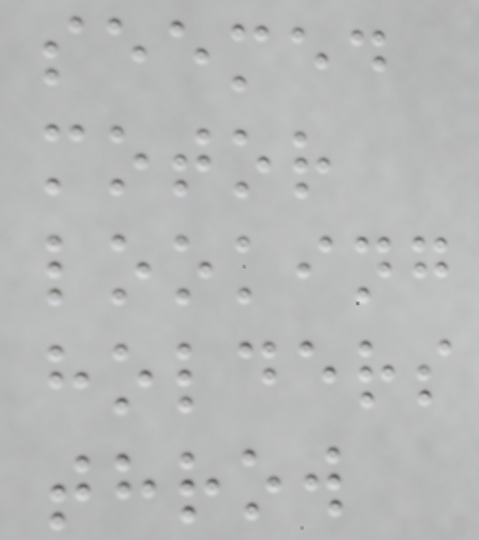seemed
motor
looking
holders
throw
